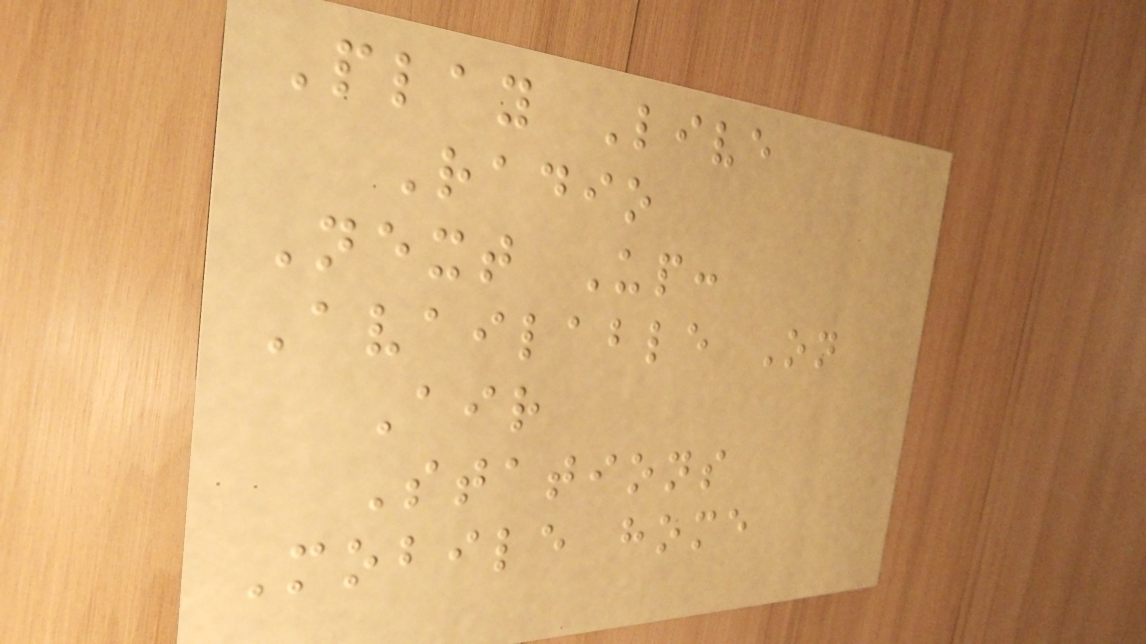Play Live
Radio
Next Up:
Available On
Air
Stations
Mobile home
